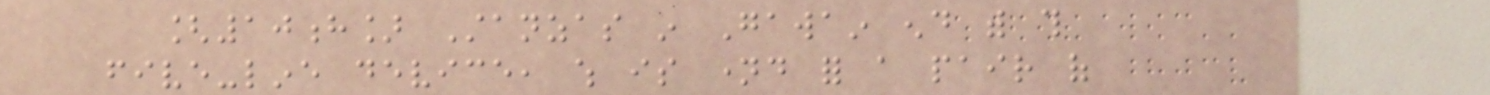[10h] Stanzas in Gawain end with this
five-line device, which is named for a pair of
